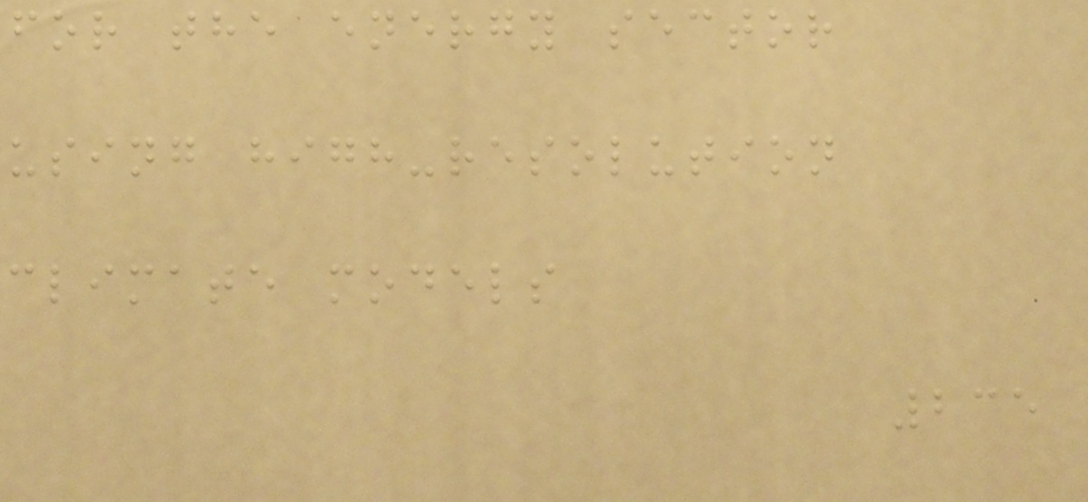for the energy sector
using high-resolution
climate models
235
